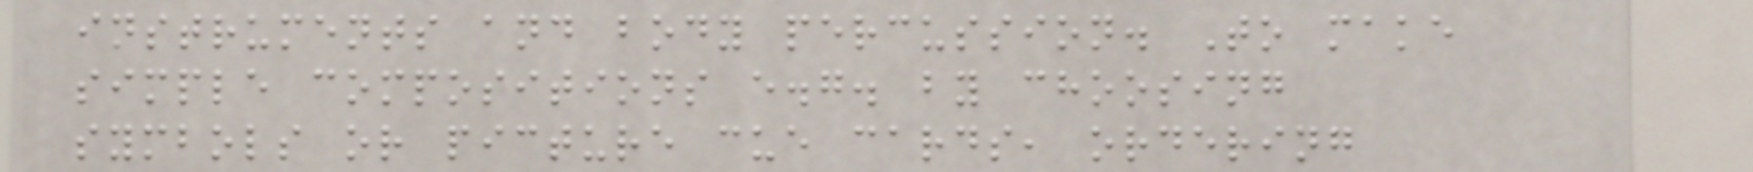instruments and body percussion. To make
simple compositions e.g. by choosing
symbols or picture cue cards, ordering
